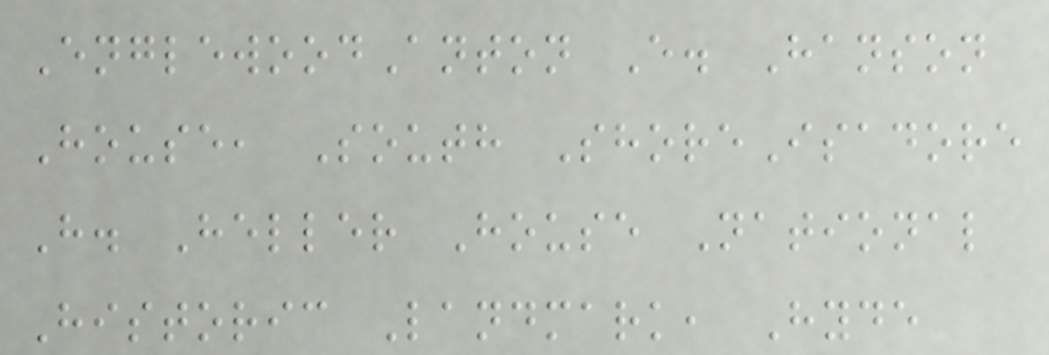EnglewoodAnton E. Hanson
House, South ShoreIsadore
H. Heller House National
Historic Landmark, Hyde
